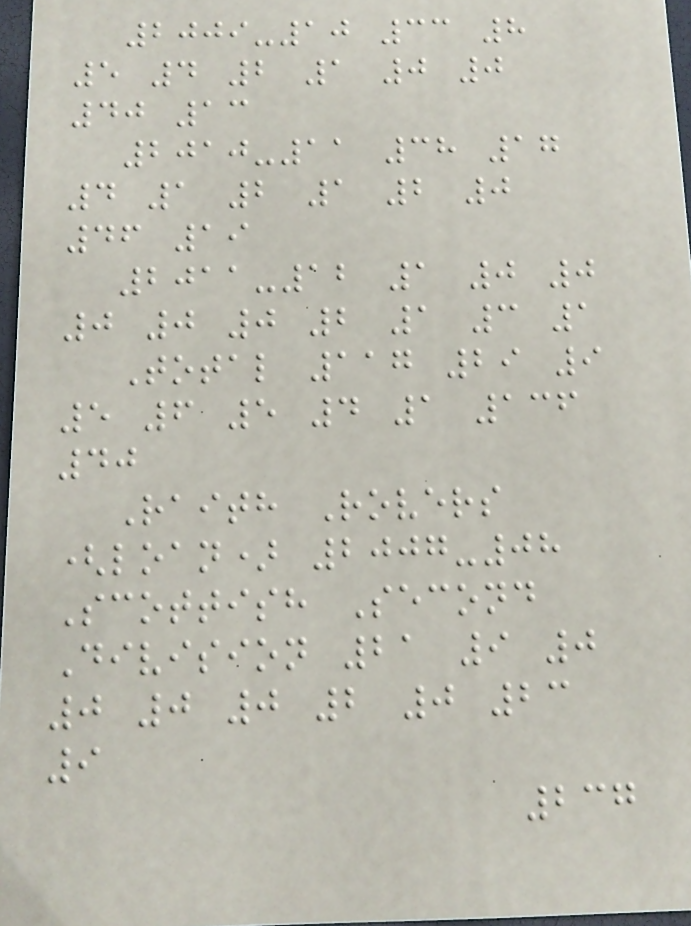2009-10 33 8
5 4 2 1 0 0
40 13
2010-11 38 17
4 1 2 1 2 0
46 19
2011-12 1 0 0
0 0 0 2 1 3 1
Total 117 29 9
5 6 5 4 1 136
40
Raith Rovers
(loan) 2007-08
Scottish Second
Division 21 9 0
0 0 0 2 0 23
9
237
